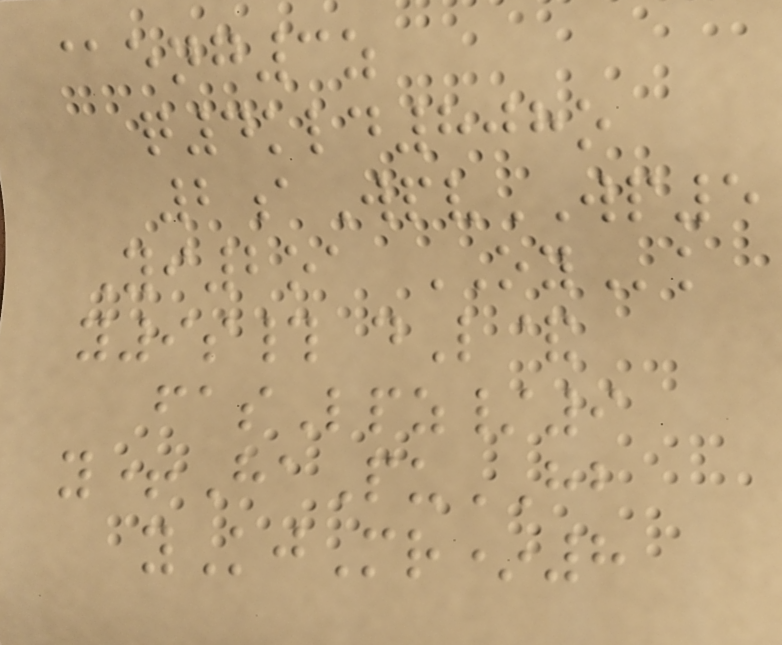@eng3z
q4kld808o
2aWpvWP5
Yi2oa OYk
y9s# dL&
fasLpz/9
y+HaPuHB
yKjMr*8
